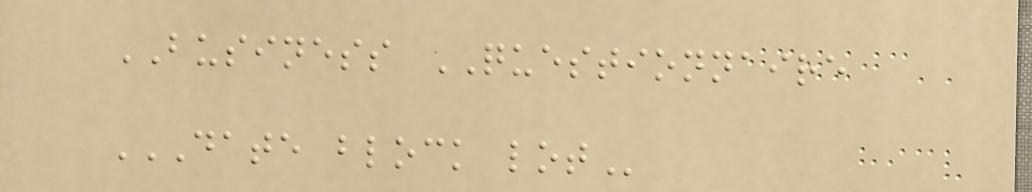BUSINESS QUESTIONNAIRE
DATE BLOCK LOT
